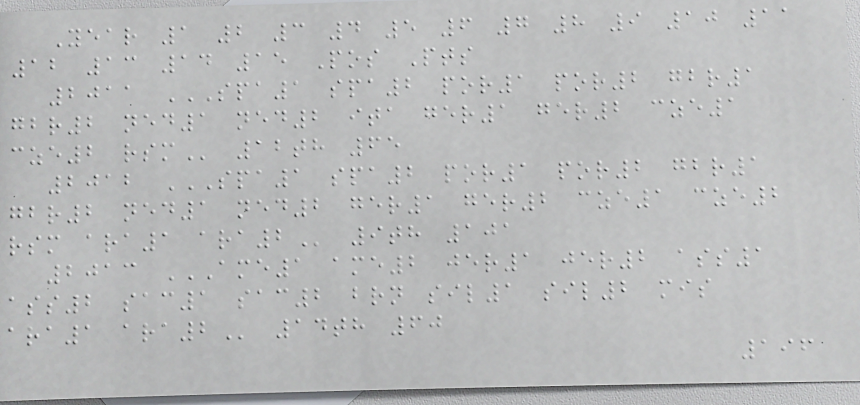Year 1 2 3 4 5 6 7 8 9 10 11
12 13 14 15 Pos Pts
2011 SPA1 SPA2 POR1 POR2 GBR1
GBR2 NED1 NED2 ITA GER1 GER2 CZE1
CZE2 RSM 12th 65
2012 SPA1 SPA2 POR1 POR2 GBR1
GBR2 NED1 NED2 GER1 GER2 CZE1 CZE2
RSM ARA1 ARA2 9th 101
2013 AME1 AME2 JER1 JER2 ASS1
ASS2 SAC1 SAC2 BRN SIL1 SIL2 MIS
ARA1 ARA2 14th 60
196
